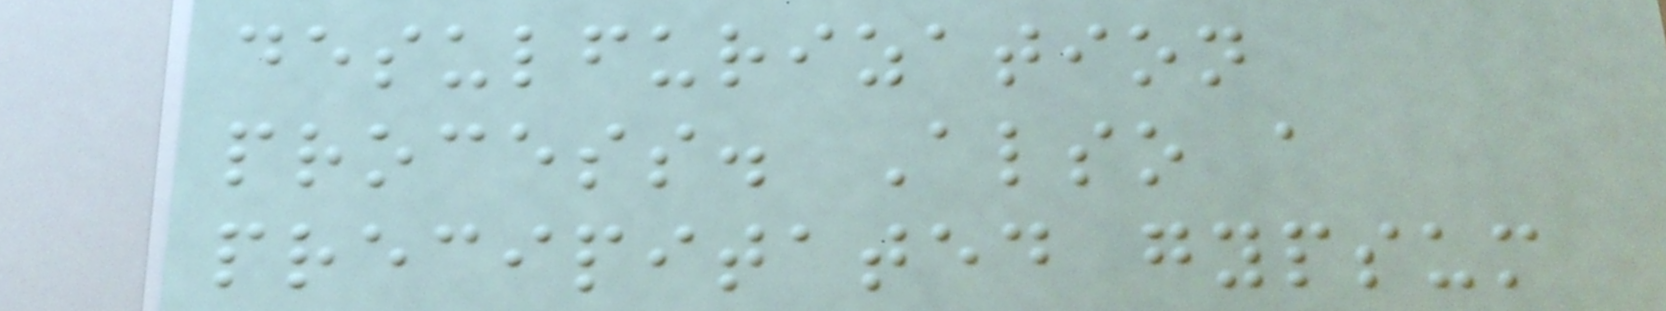desulfurization
process. Also a
precipitated gypsum
